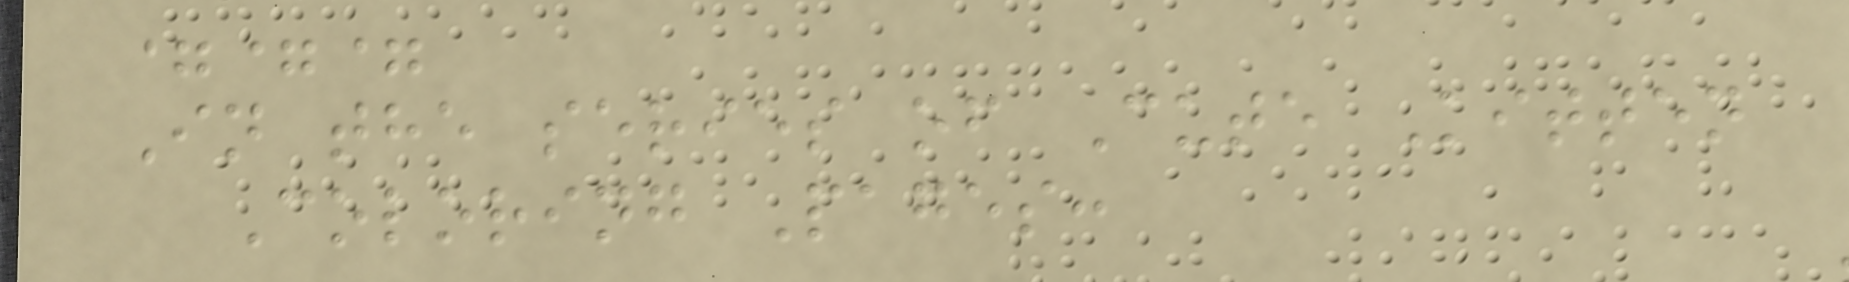===
In the series of Cute Kitten
Coloring Pages:
